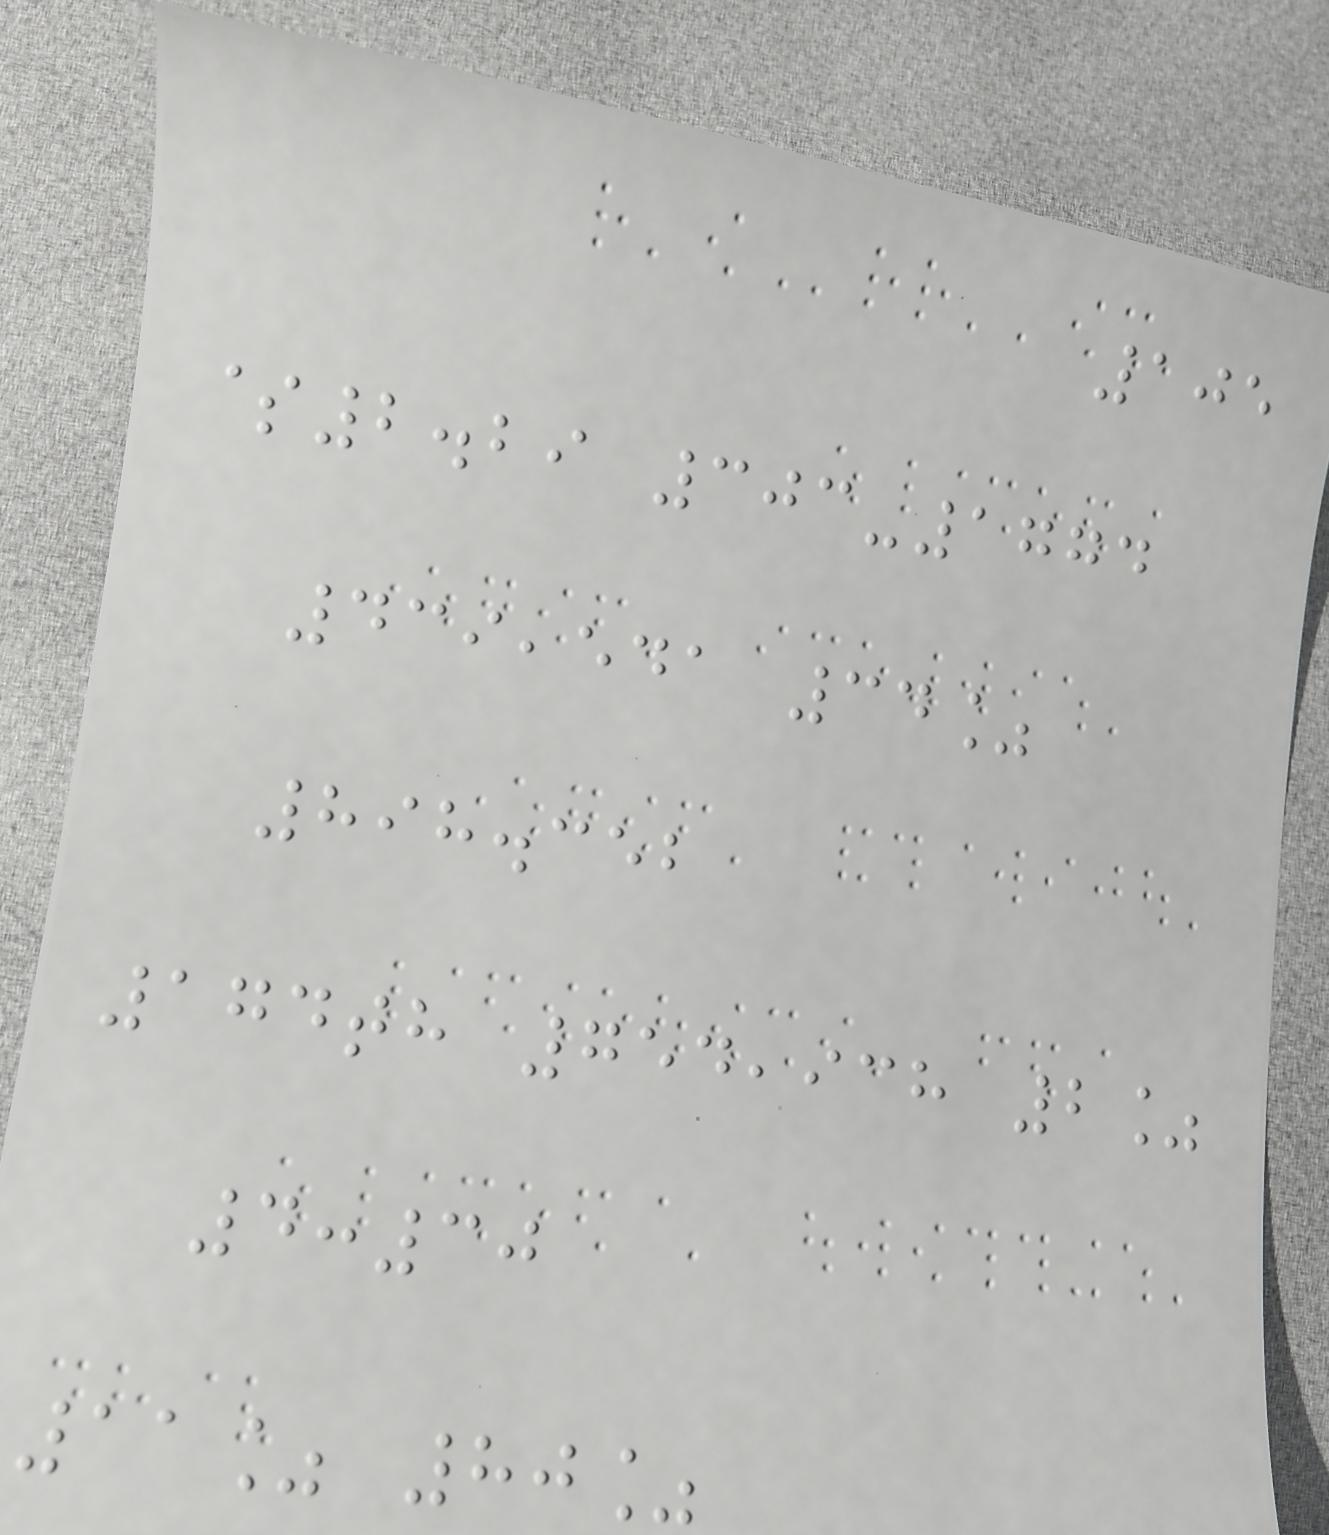105
$2.29 303-1774
439,541 34%
898.352
174th 754,938 2%
4:30
11% 80%
